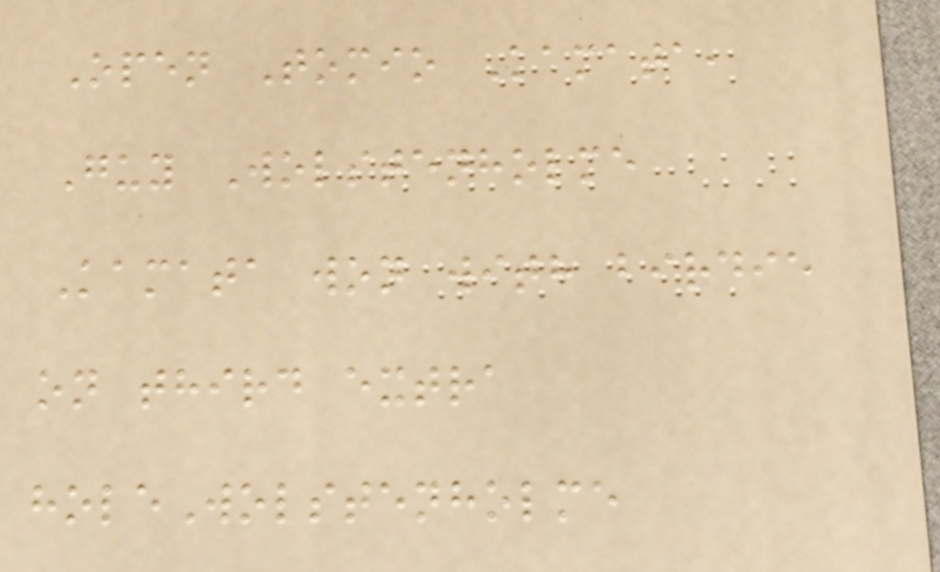Open Tomio Kamata,
Guy Wolstenholme
Kamata won with birdie
on third extra
holeWolstenholme
